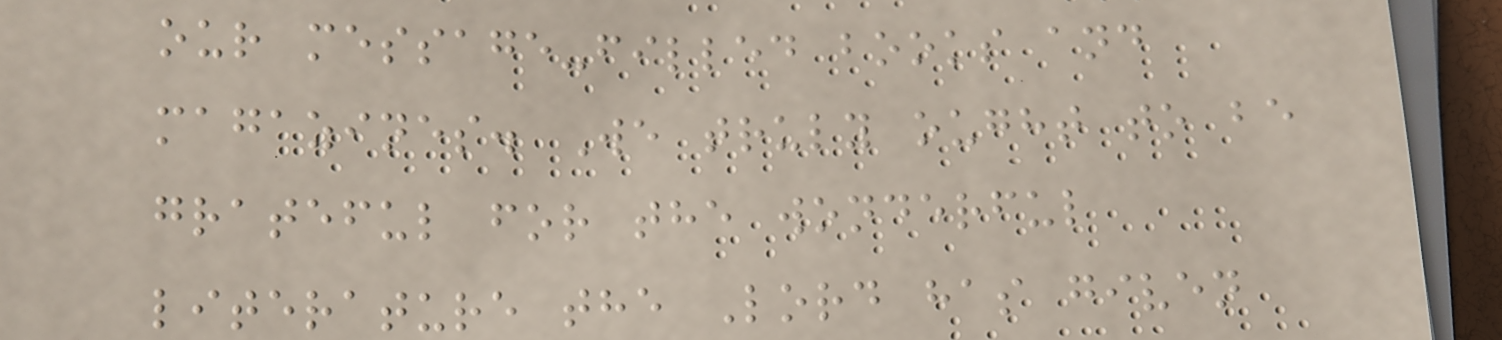our message-filled books and
magazines. We truly ought to be
grateful for the wonderful
literature the Lord has given
